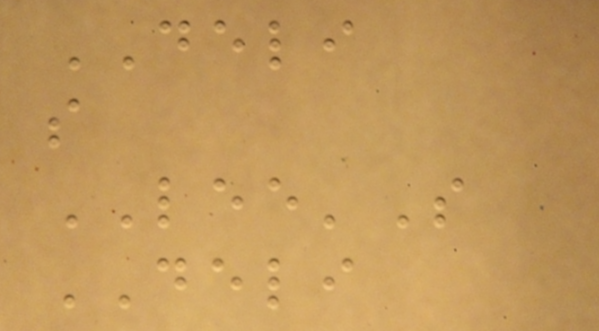DELI
s
LEE'S
DELI
